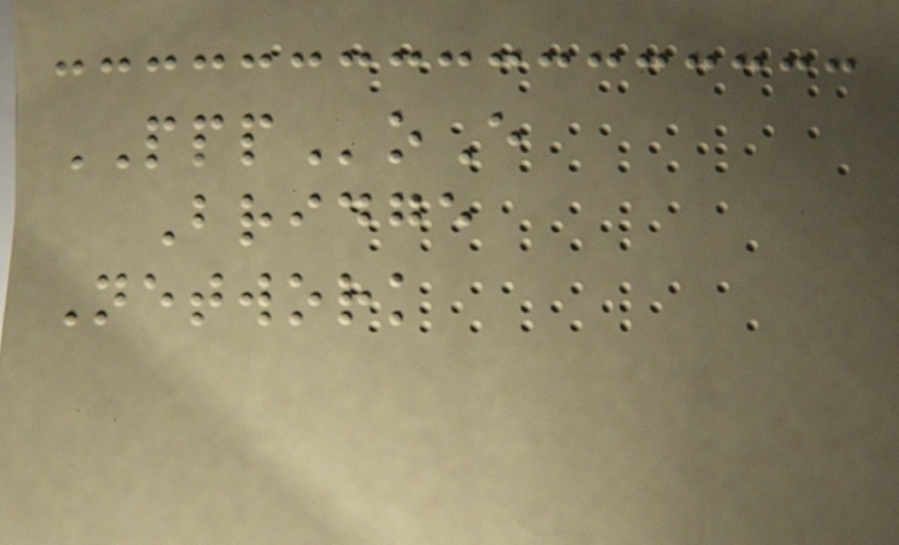PPPoE
Bridge
Network
